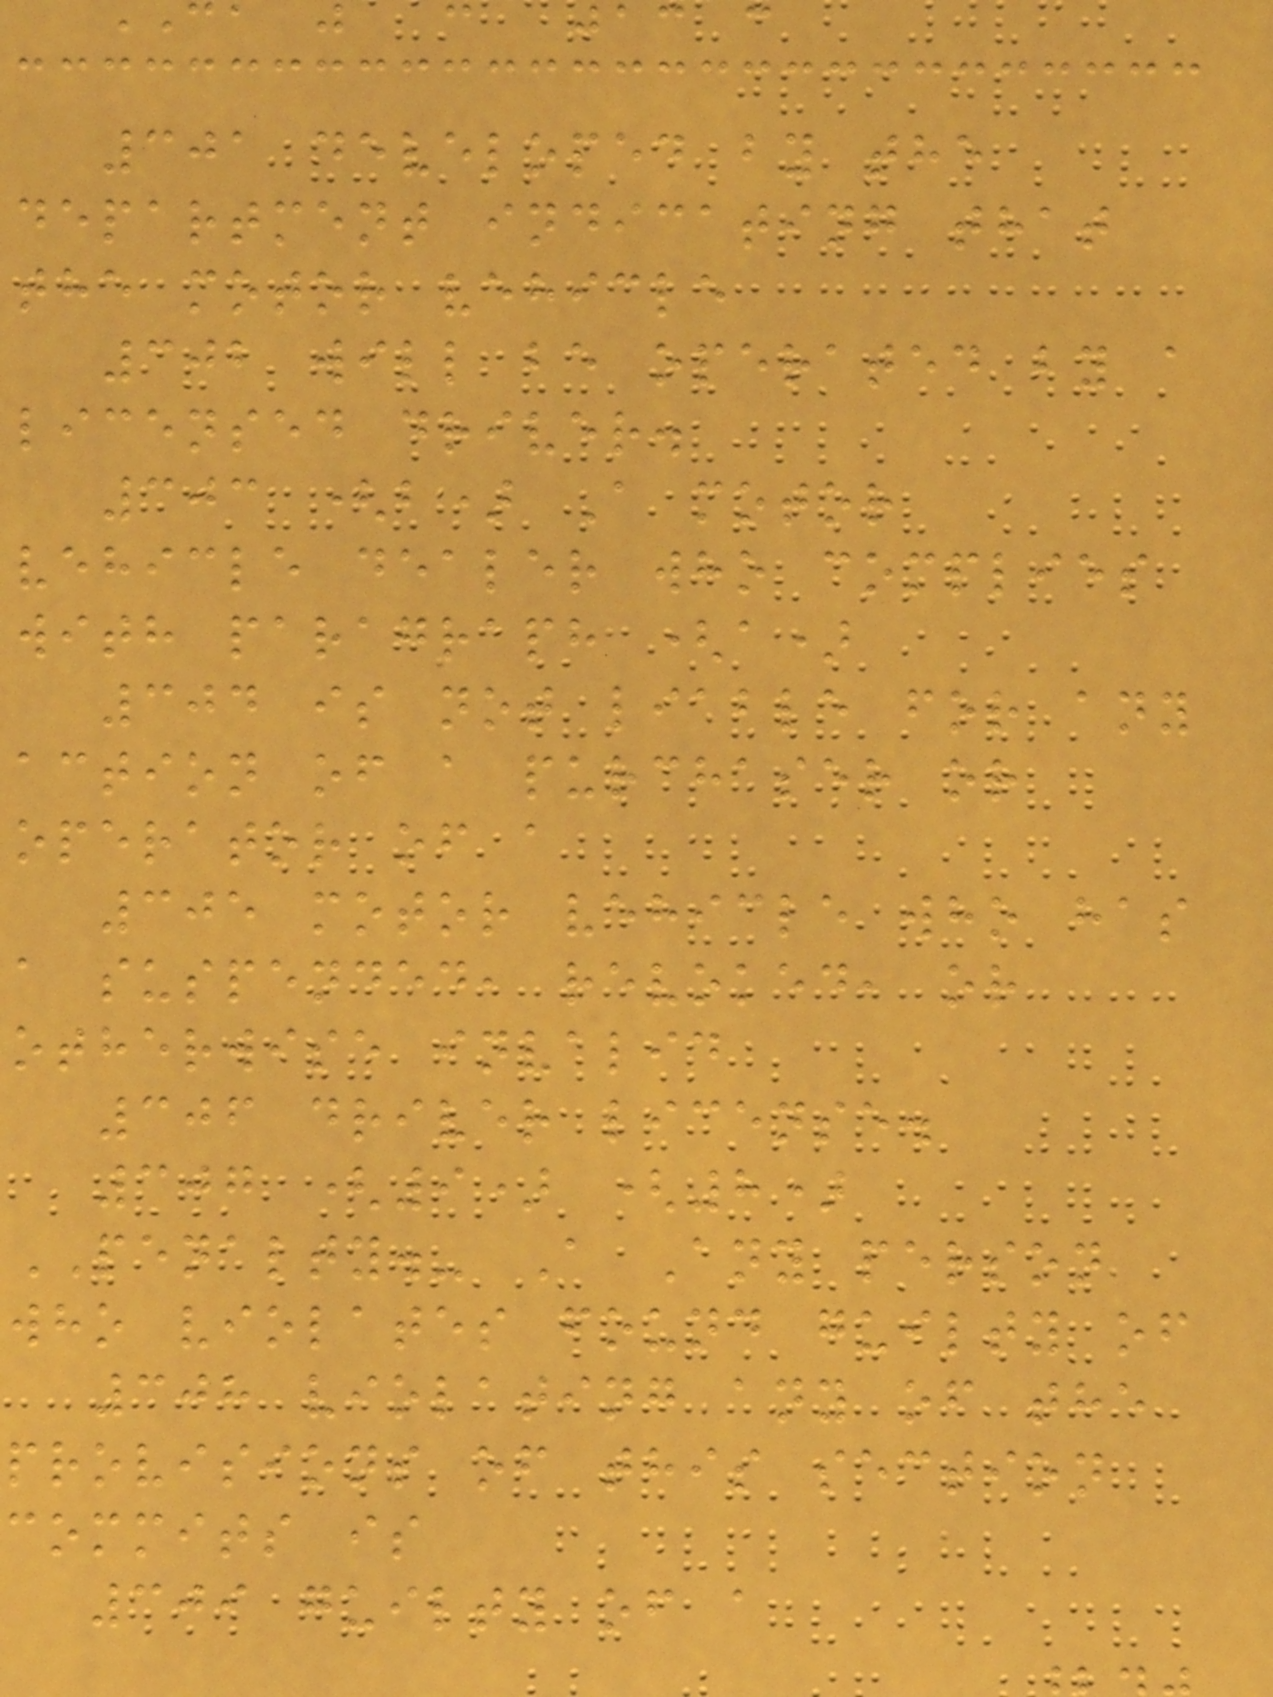301 developed by the
department indicating that
the motor vehicle
302 will be operated by a
licensed driver.
303 (b) A motor
vehicle dealer who complies
with paragraph (a)
304 is not liable for any
action of a purchaser or
operator of a
305 motor vehicle who has
a suspended, revoked, or
otherwise invalid
306 driver license.
307 (9) (8)
PENALTY.- A Any person
who violates found guilty of
308 violating any of the
provisions of this section
commits is
309 guilty of a
